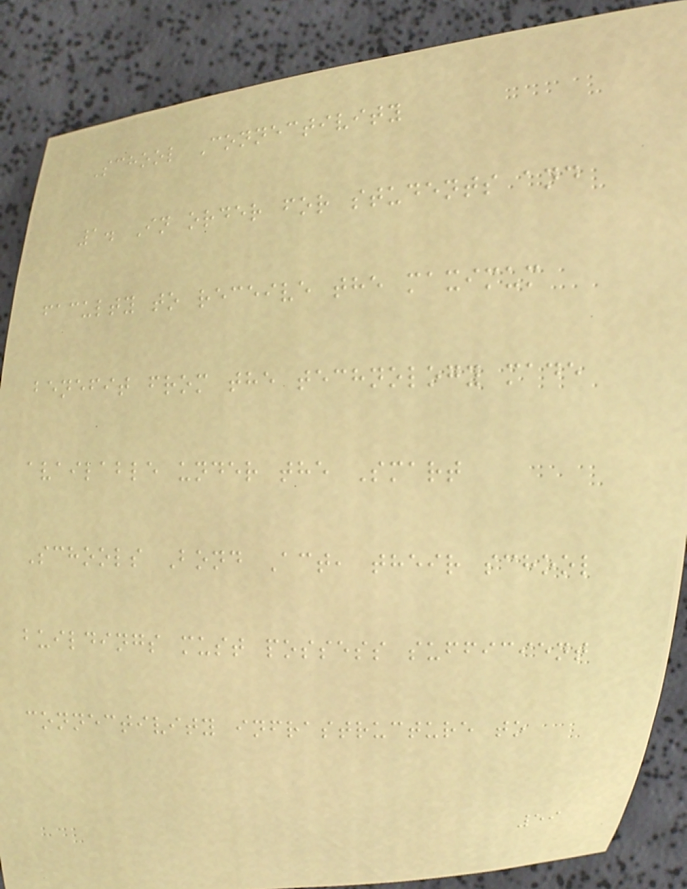School Connectivity
1. In order for students and
faculty to receive the maximum
benefit from the technology made
available under the Smart
Schools Bond Act, their school
buildings must possess sufficient
connectivity infrastructure to
59
